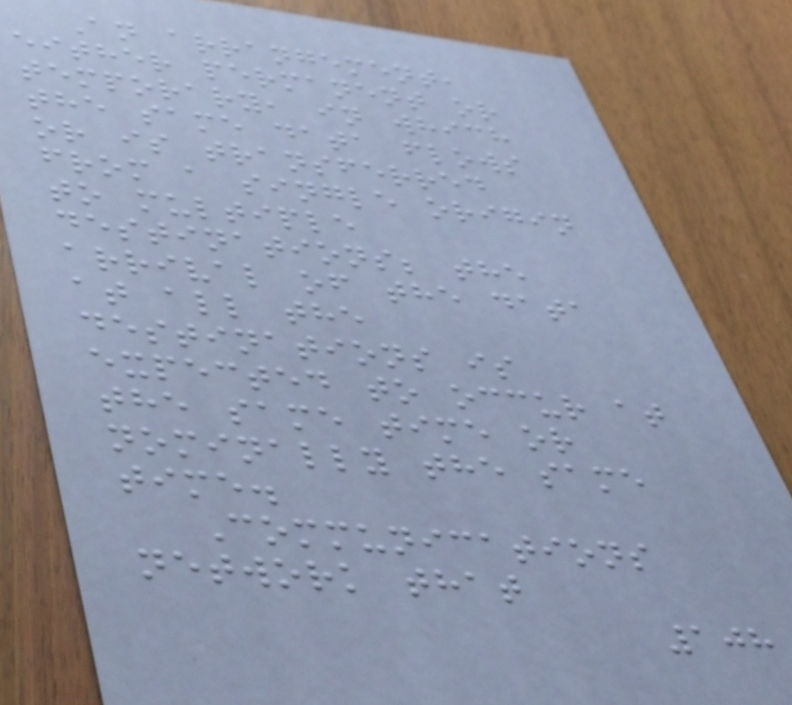An arrangement,
either permanent or
temporary, in which
the same data flows
or is transferred
from a single origin
to multiple
destinations; the
arrival of the data
at all the
destinations is
expected to occur at
the same time or
nominally the same
time.
Communications
network that
108
